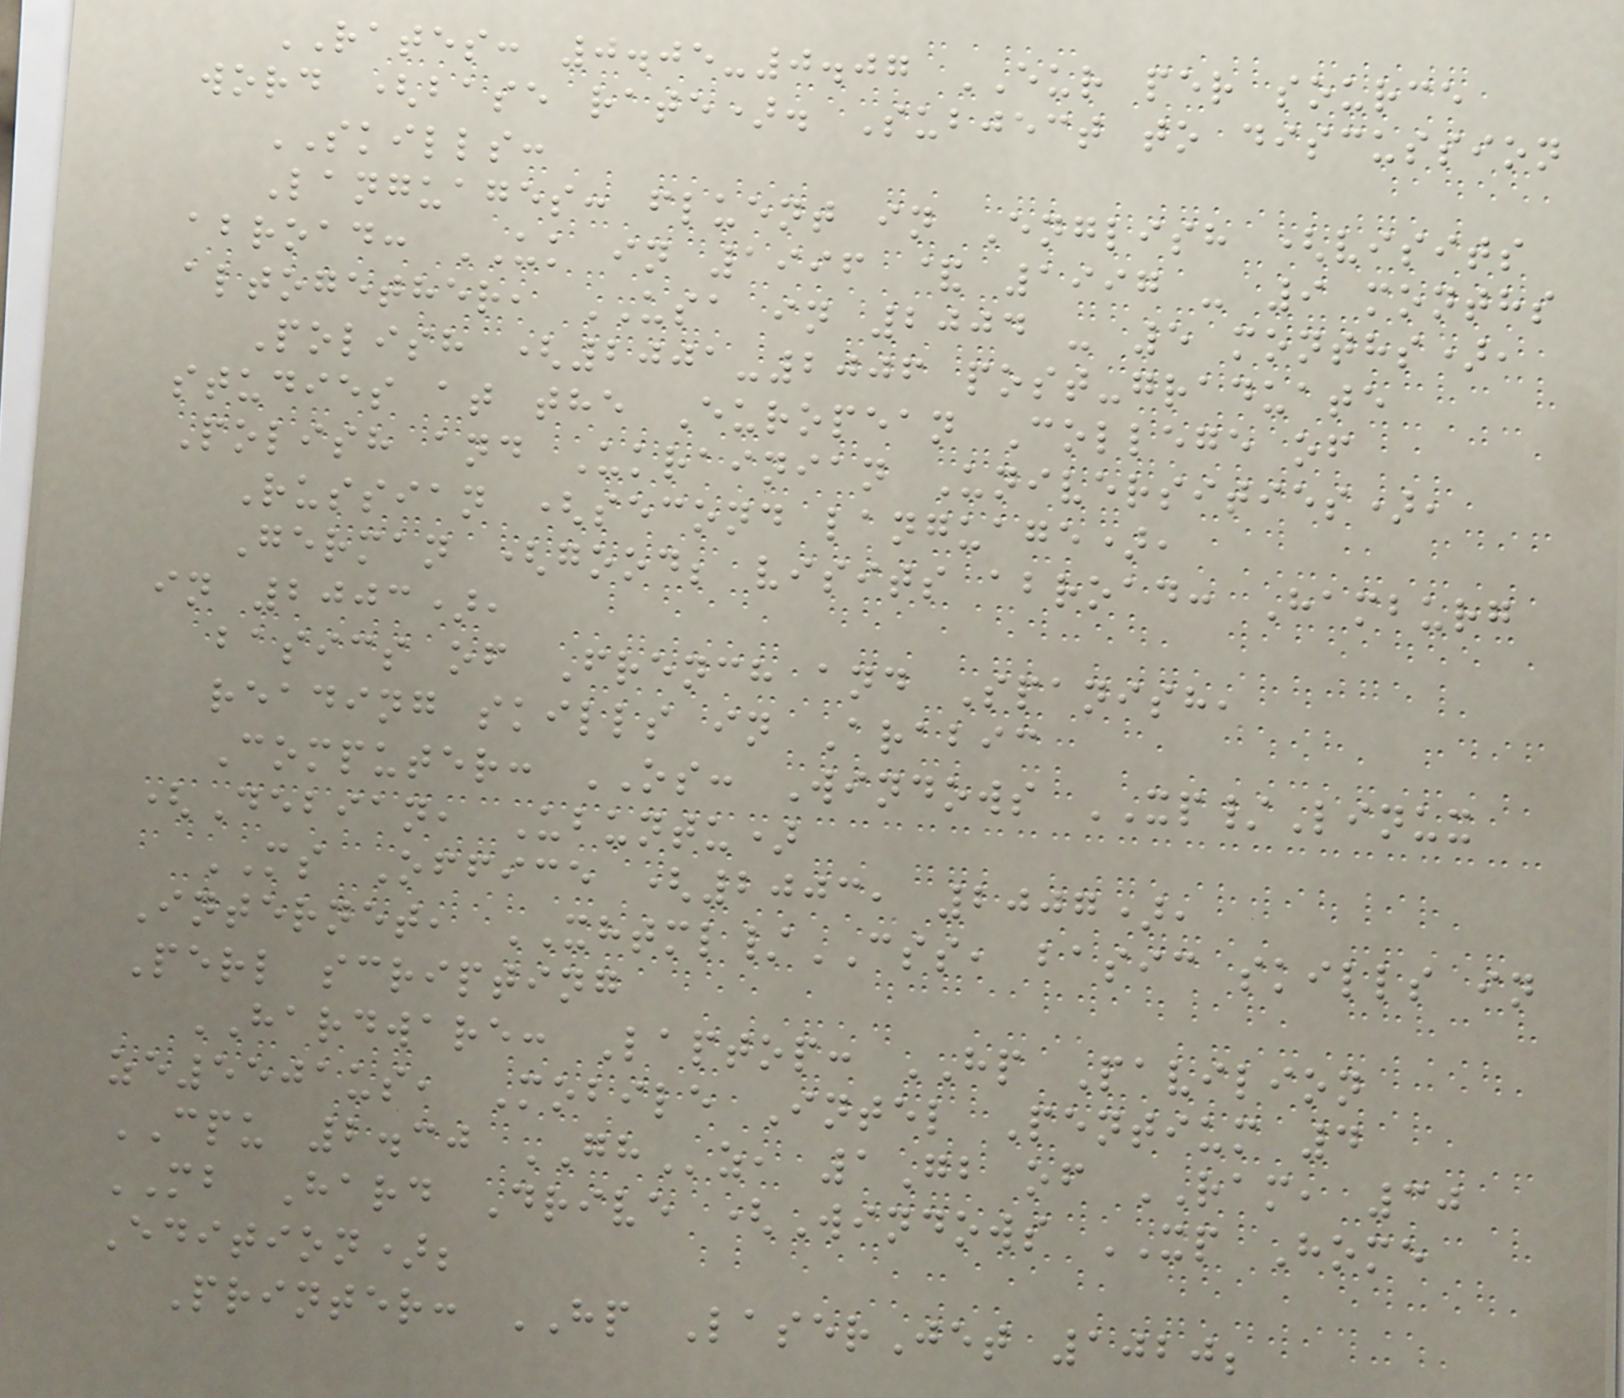RATES: 0.05-0.07 EUR per source
word (base rate). Subject to discussion
SKILLS:
Languages: fluent in English (visits
abroad: UK in 1996 & 1997 - 9 months
altogether, USA in 2004 - 5 months),
Polish (2001-2006 post-graduate
studies at the European College of
Polish and Ukrainian Universities),
Russian (second language),
German (good; visits abroad: Hamburg
in 2003),
basics of French and Spanish,
reading skills in Arabic
Computer: OS: Windows XP/Linux
(Debian, Ubuntu)
MS Office (2003, 2007),
Internet, XHTML/CSS, basic skills in
Perl scripting
HARDWARE: Laptop: HP Pavilion
ze5501us, Mobile Intel Pentium 4
CPU 2.30 GHz, 1Gb of RAM, 30
MB Hard Drive (Windows XP Home
Edition);
Printer: HP LaserJet 1020;
